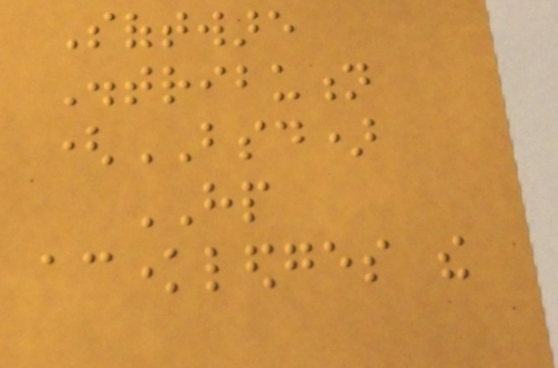Software
Distribution
(BSD)
HP
acknowledges the
